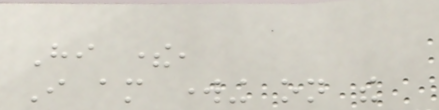Hi there,
I am working on the
